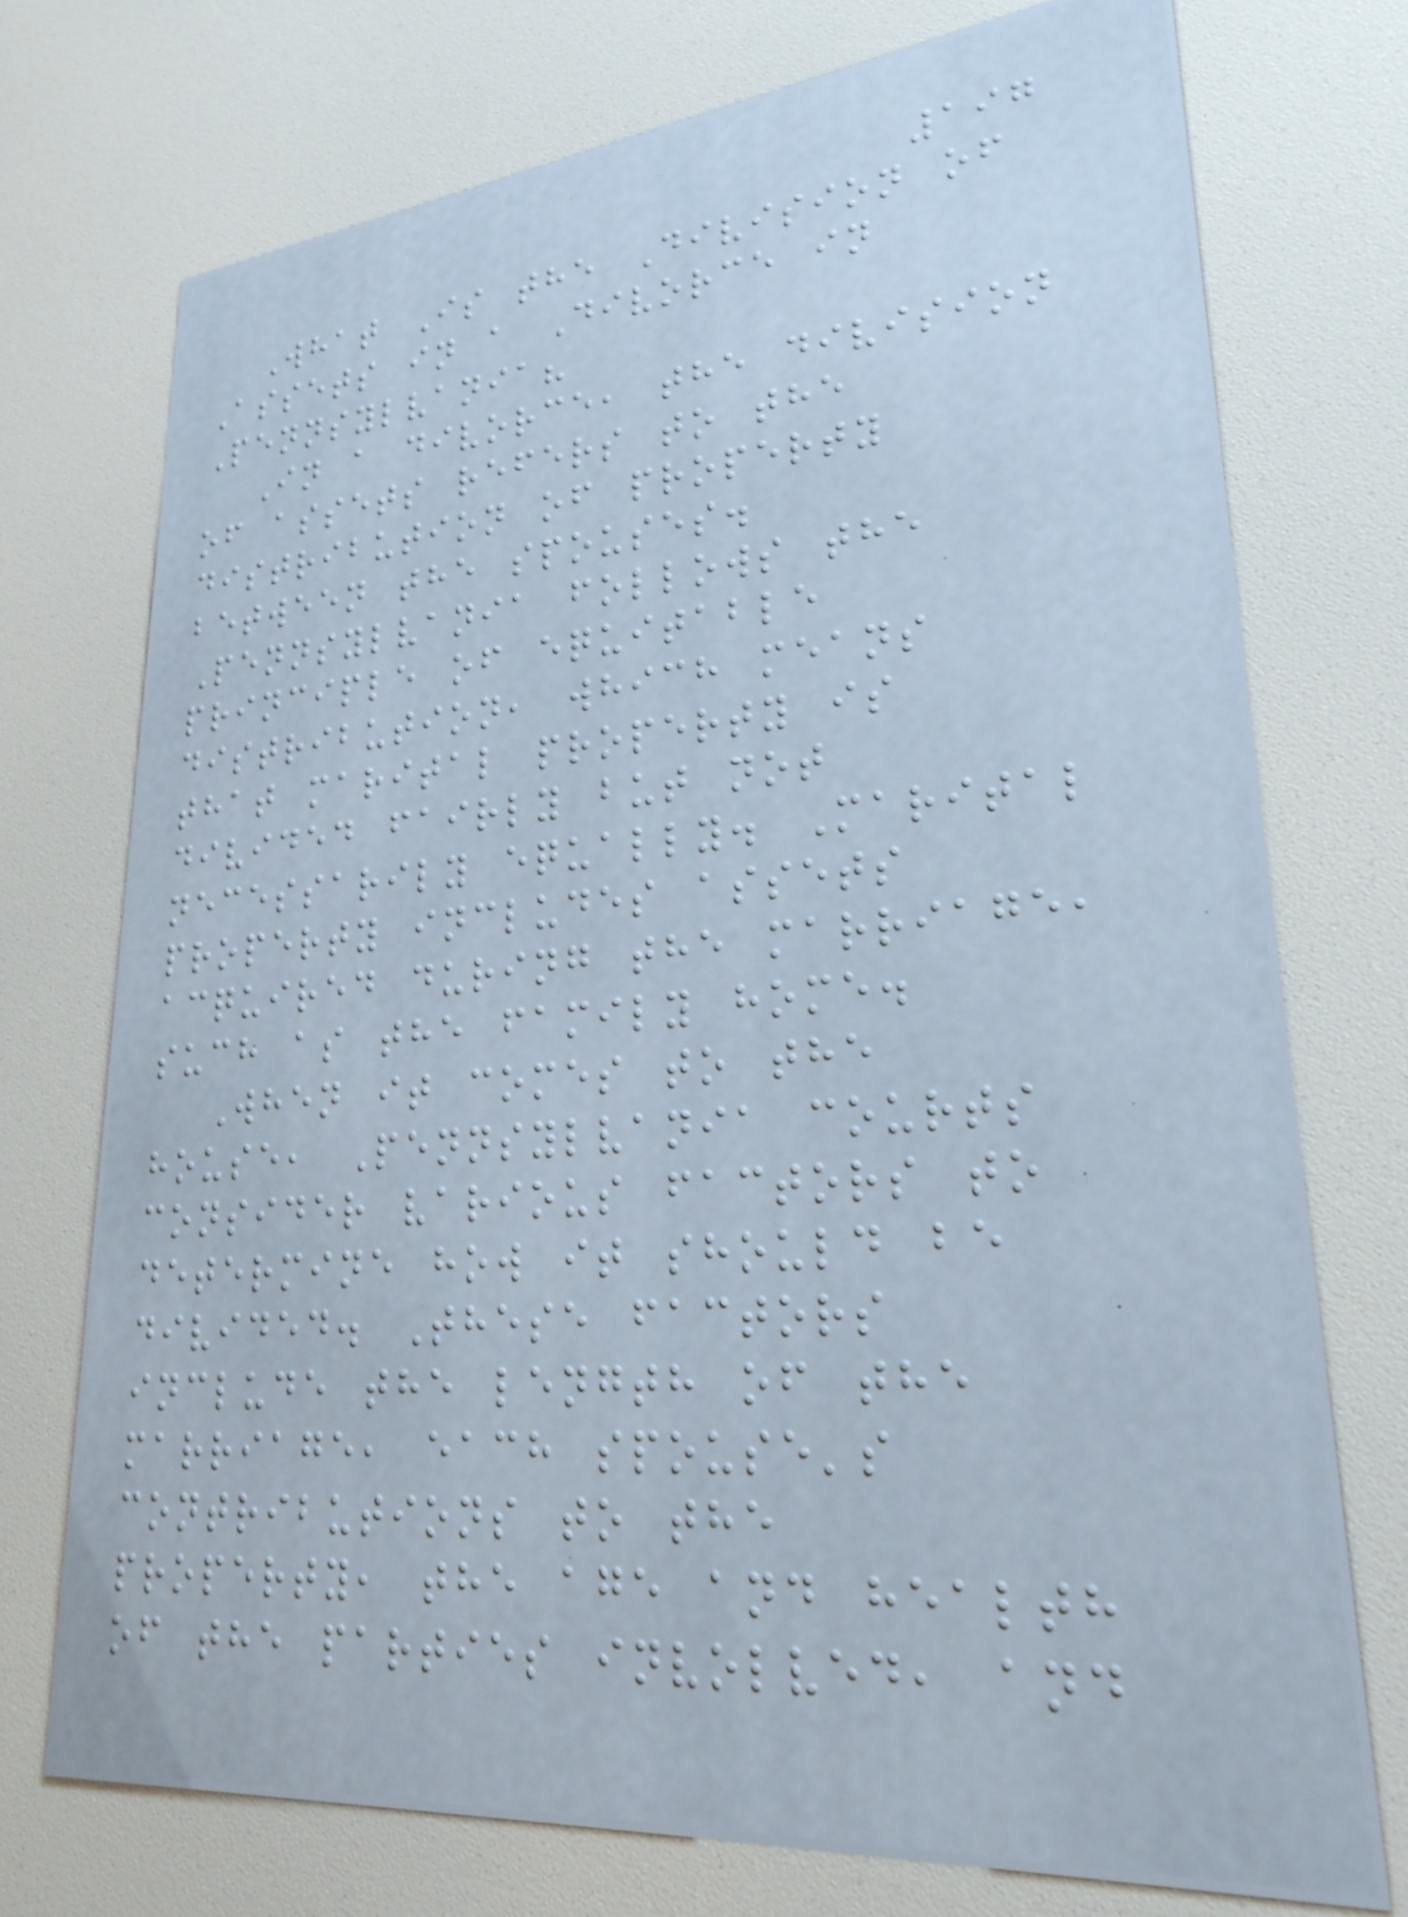197
What Is the Division of
Assets in a Divorce in
Pennsylvania?
In a divorce, the division
of assets refers to the
distribution of property
between the spouses.
Pennsylvania follows the
principle of equitable
distribution, which means
that marital property is
divided fairly but not
necessarily equally. Marital
property includes assets
acquired during the marriage,
such as the family home.
When it comes to the
house, Pennsylvania courts
consider various factors to
determine how it should be
divided. These factors
include the length of the
marriage, each spouse's
contributions to the
property, the age and health
of the parties involved, and
